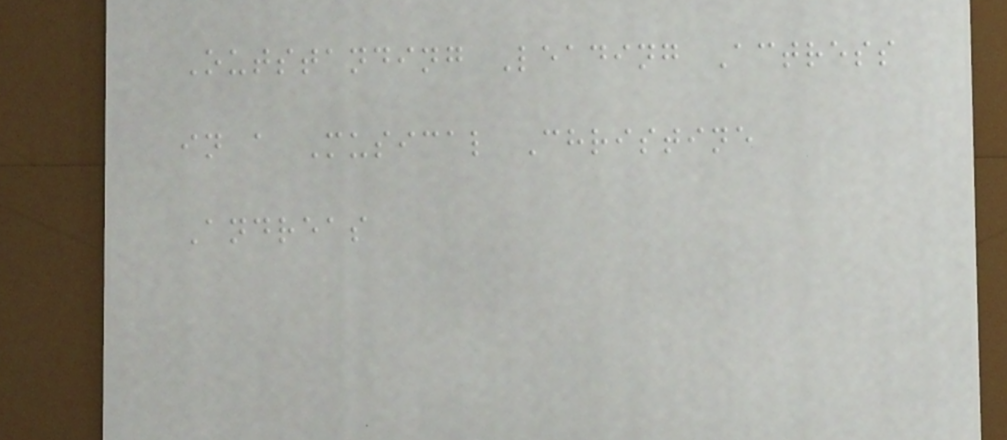Outstanding Leading Actress
in a Musical Christine
Andreas
